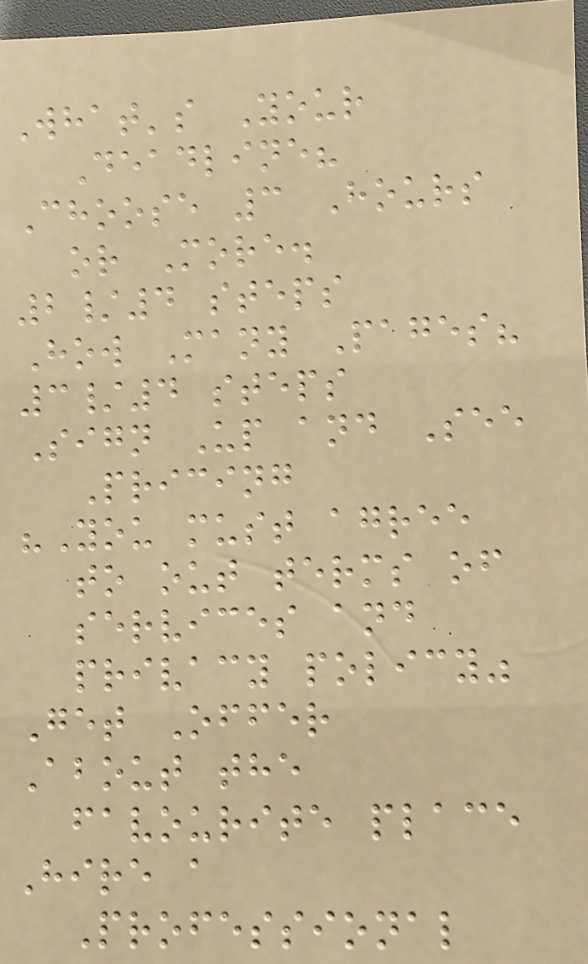What's Your
Deadline?
Choose 3 Hours
or More.
2/4 steps
How Many Pages?
3/4 steps
Sign Up and See
Pricing
"You must agree
to out terms of
services and
privacy policy"
Get Offer
About the
favourite place
Hire a
Professional
